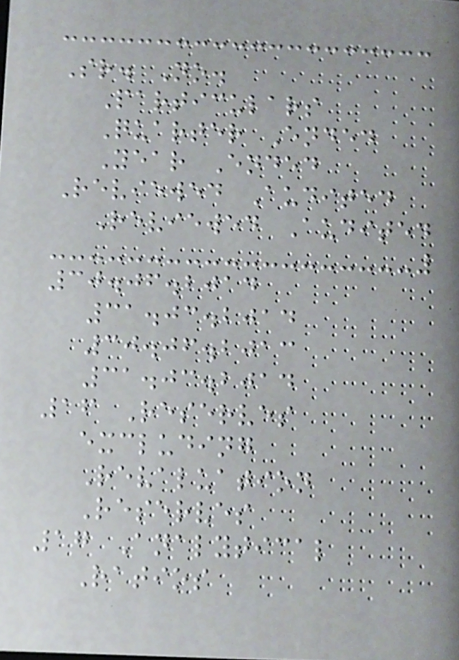Sr. No.
Particulars
Quarter Ended
Year Ended
Reviewed Audited
Reviewed Audited
30.06.2014
31.03.2014
30.06.2013
31.03.2014
16 Reserves
excluding
Revaluation
Reserves
17 Analytical
Ratios
